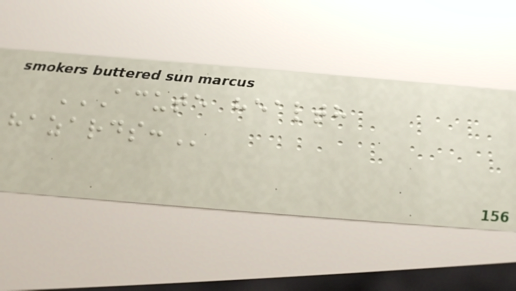ACUTE HEALTH
HAZARDS:
